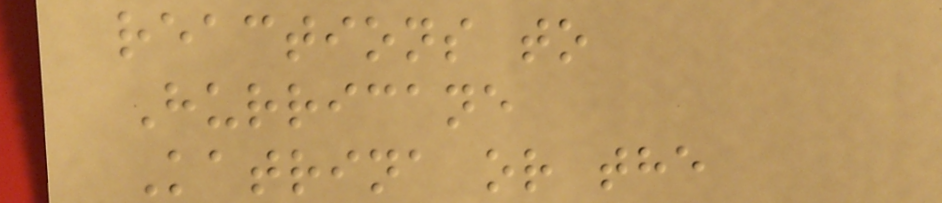reactions to
Hurricane
Katrina or the
